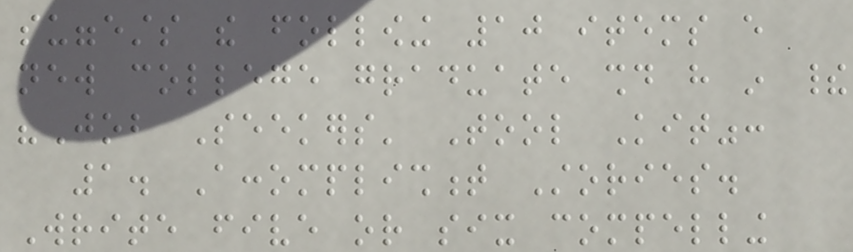suggests the following 10 items every
new college graduate should have in their
"Job Seekers' Tool Kit":
1. Accomplishment Stories.
Write five or six compelling
